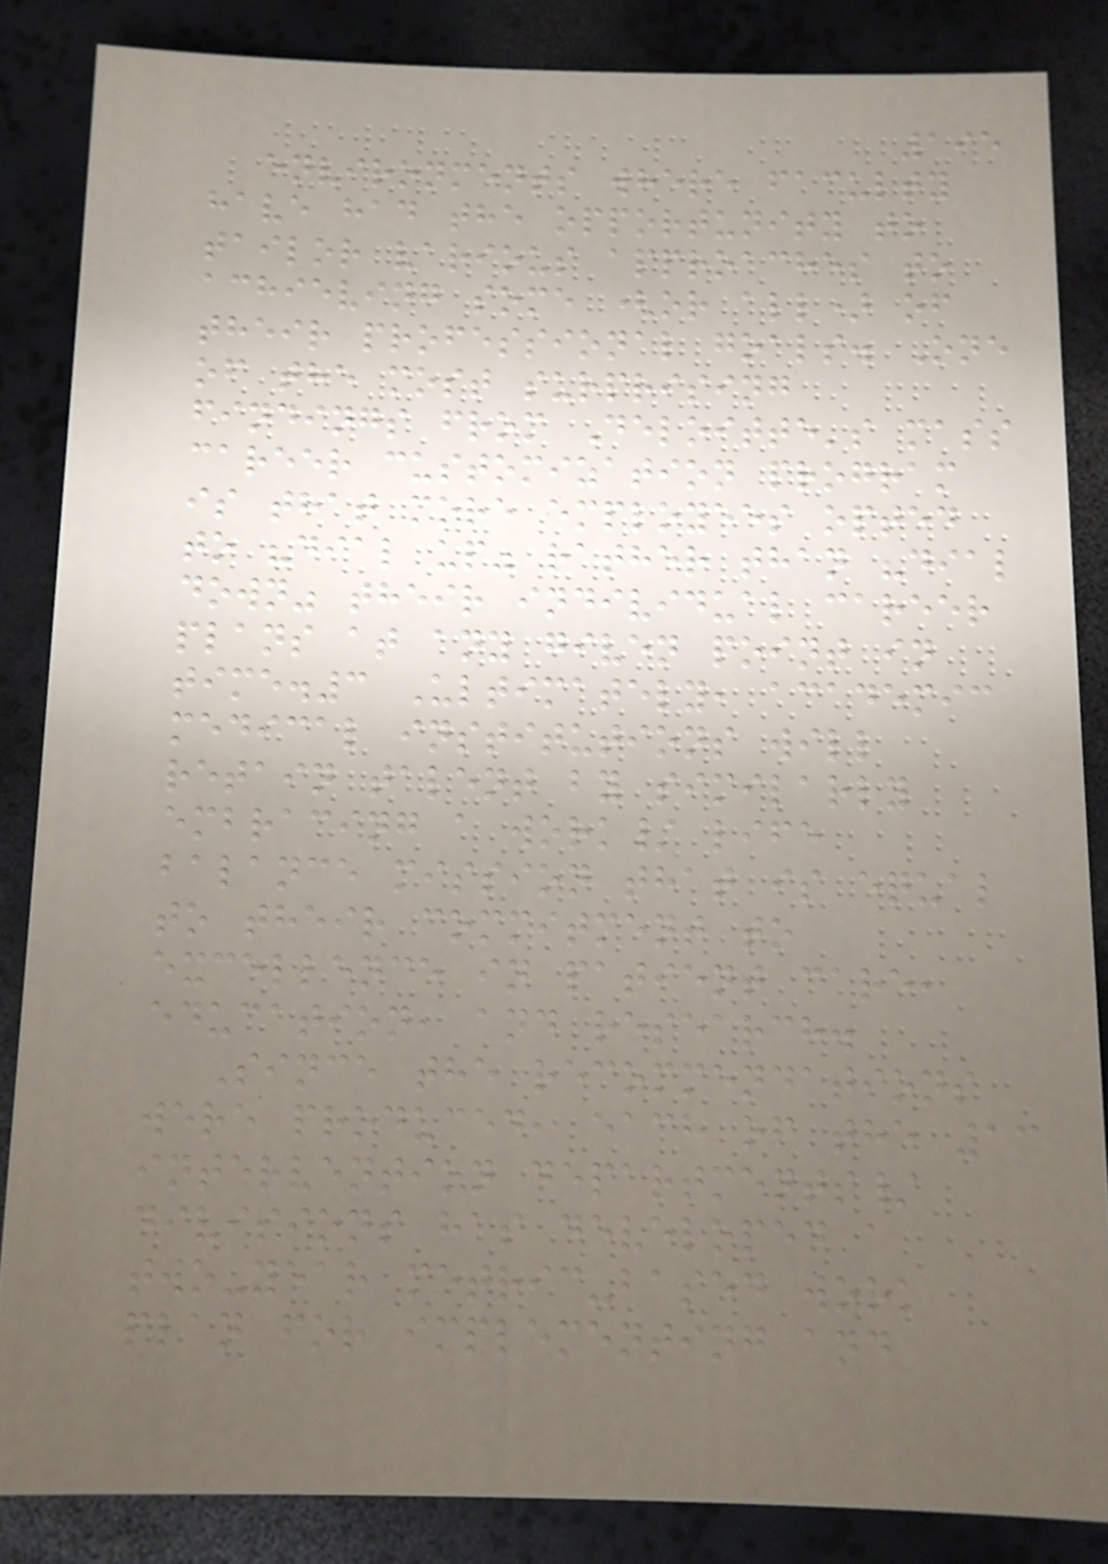195
environments where faculty
have had the opportunity to
tailor various approaches to
achieving some (or all) of
their professional goals. One
of the most surprising
findings from Deloitte's mass
career customization program
is that more employees opted
to "dial up" rather than "dial
down" their individual career
plans at any given point in
time.3 Ultimately, academic
medical institutions will
retain talent by similarly
embracing a work/ life
balance mission that is equal
to their commitment to
excellence in patient care,
education, and research.
Since the recommendations
were produced, each of the 13
intervention departments/
divisions has developed a
two-year metric-based work
plan for implementing and
